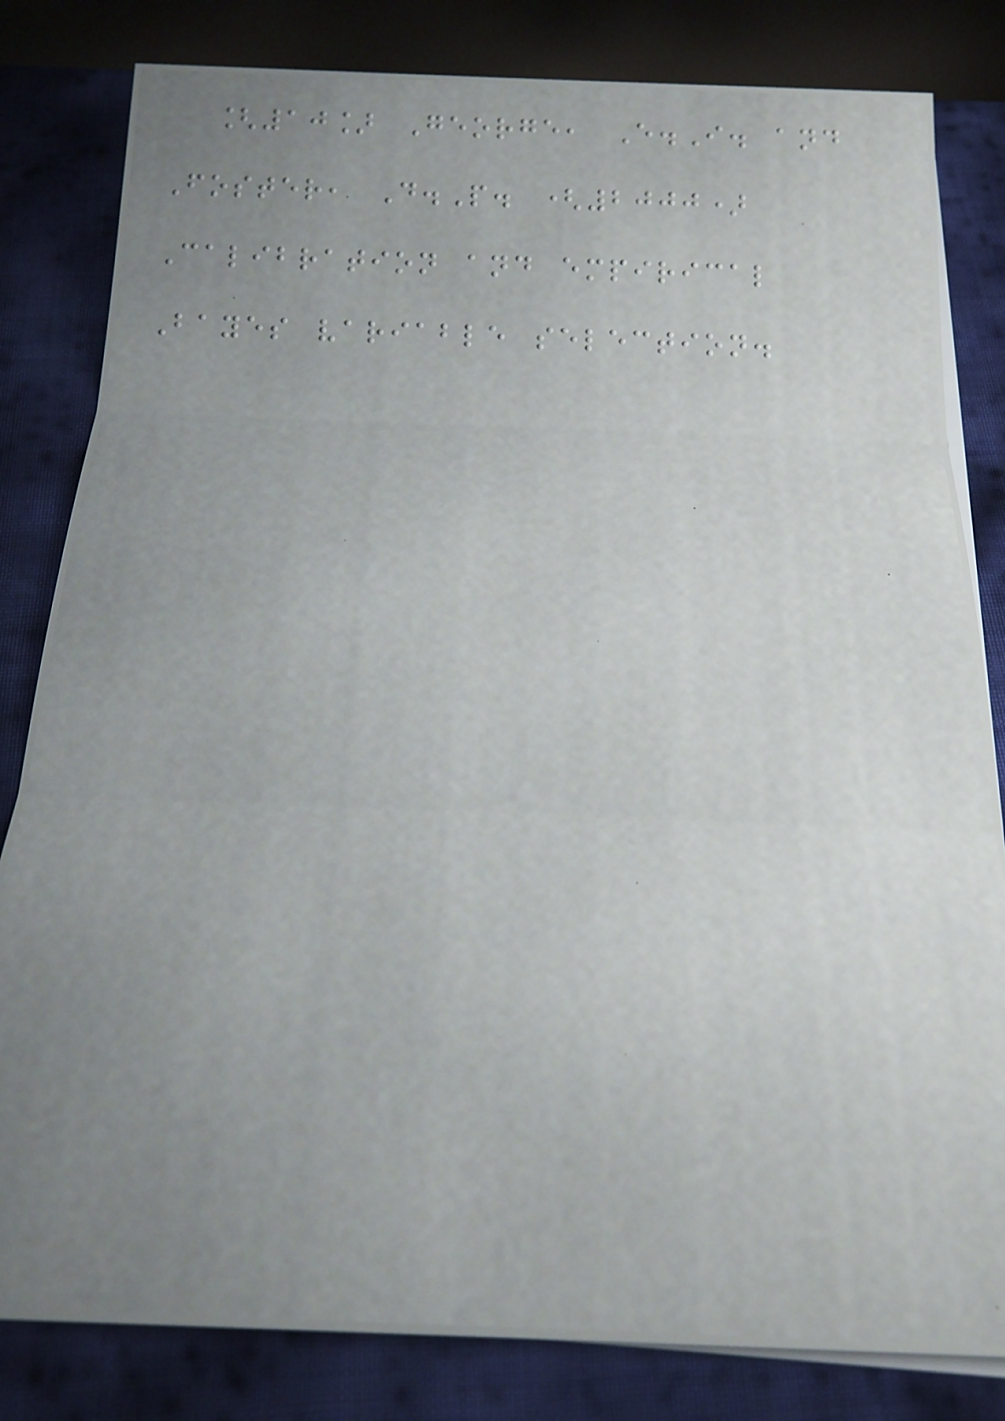[10] George, E.I. and
Foster, D.P. (2000)
Calibration and empirical
Bayes variable selection.
